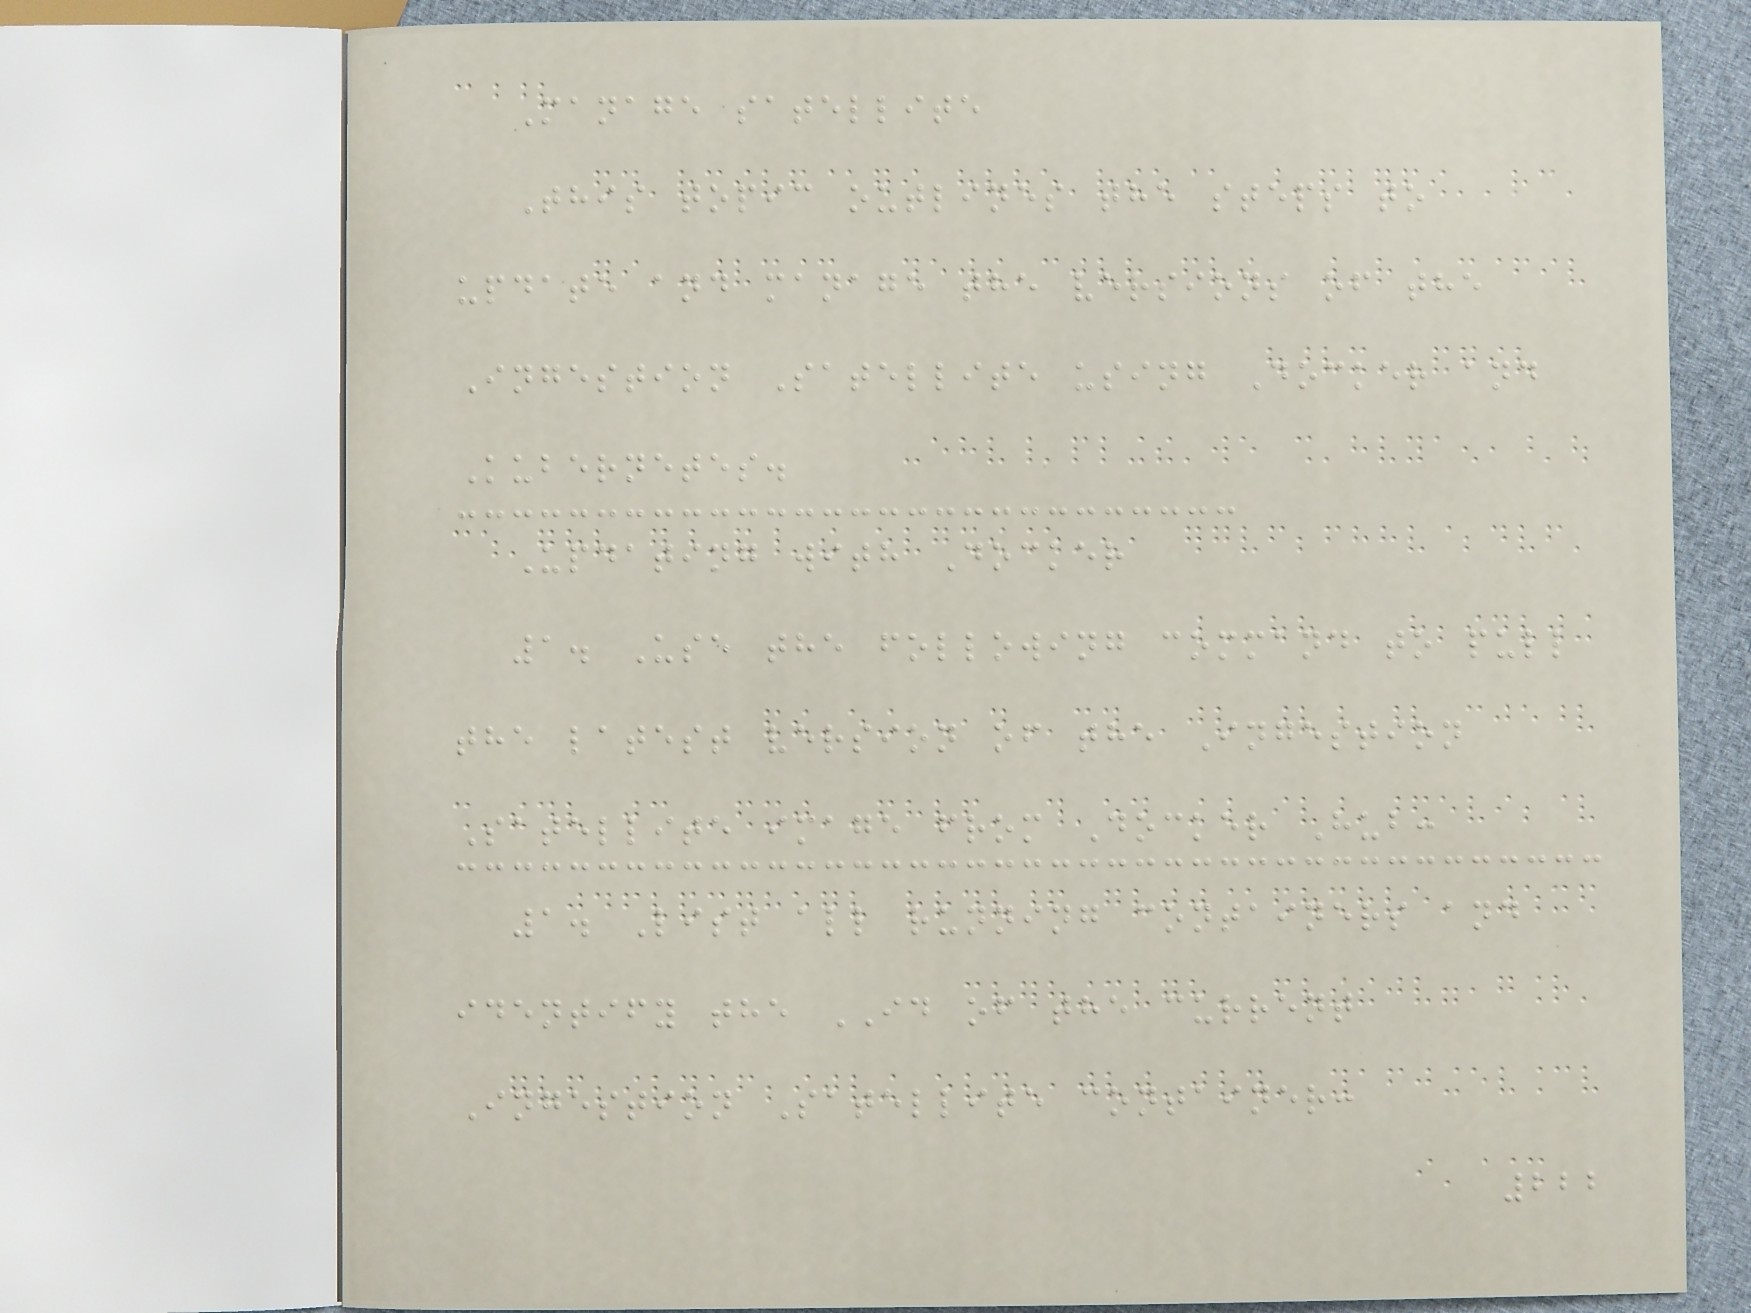Manage satellite
This topic outlines the steps to
update and manage the versions of the
Ingestion Satellite using Docker and
Kubernetes.
Updating with Docker
1. Use the following command to pull
the latest version of the Ingestion
Satellite image from Docker Hub:
1. List all running containers and
identify the ID of the current
Ingestion Satellite container:
222
